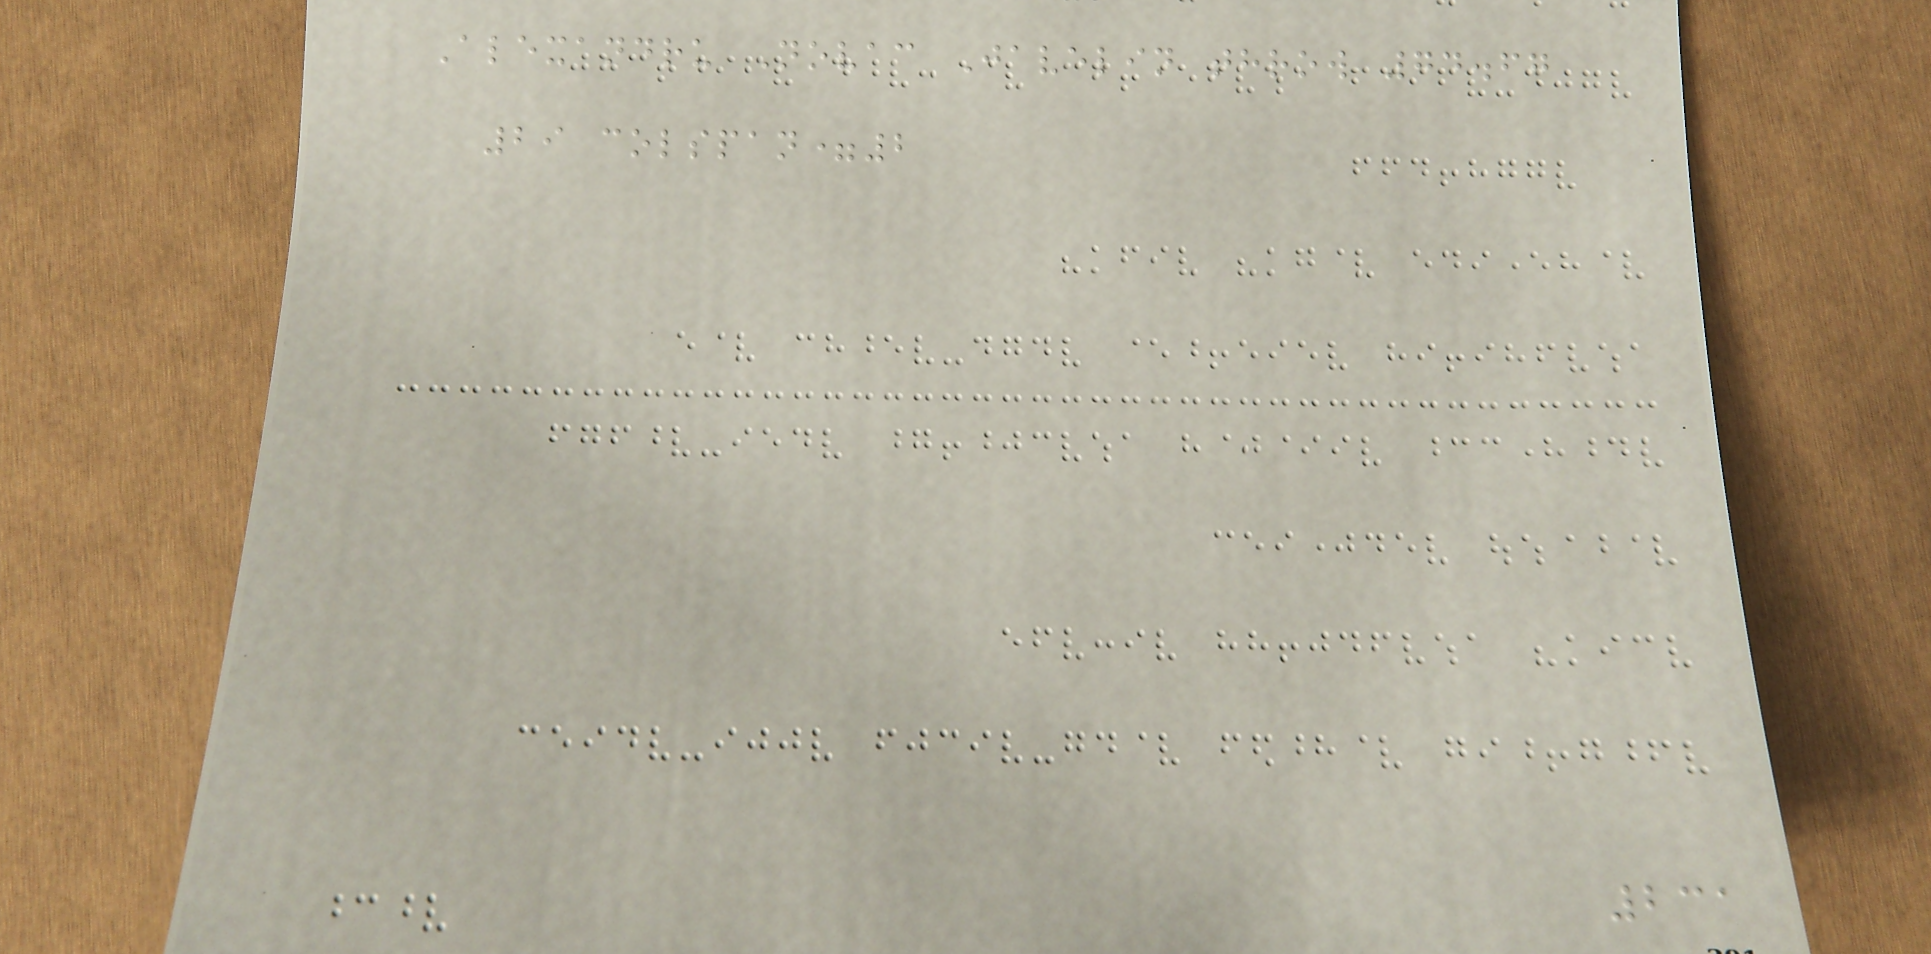Alexandru Novac Javelin throw 74.67
29 colspan=2
231
